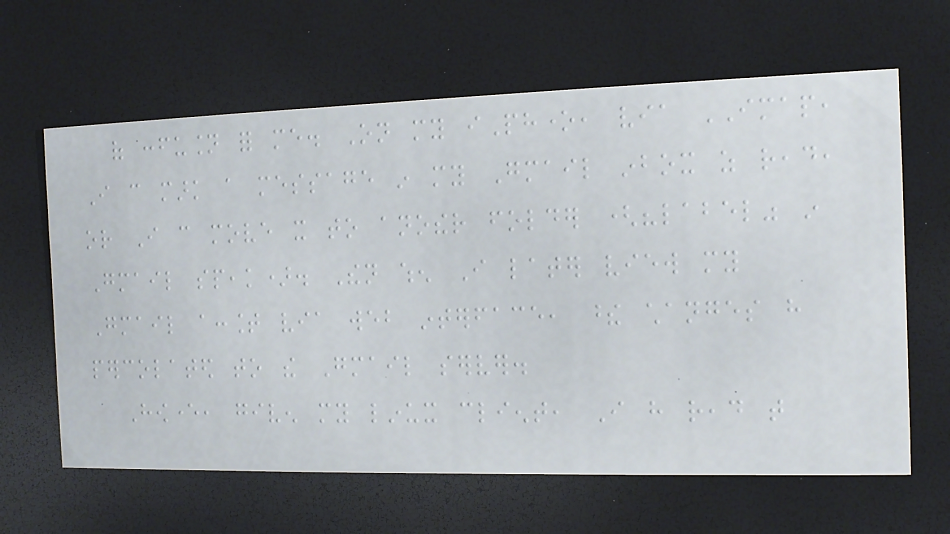of confusion for me. On my iPhone, via IMAP,
I can mark a message in my Gmail inbox as read,
or I can move it to another folder ("label" in
Gmail speak). Then when I later view my
Gmail account via web interface, these changes have
percolated to the Gmail server.
However, given my linux client, I have read that
